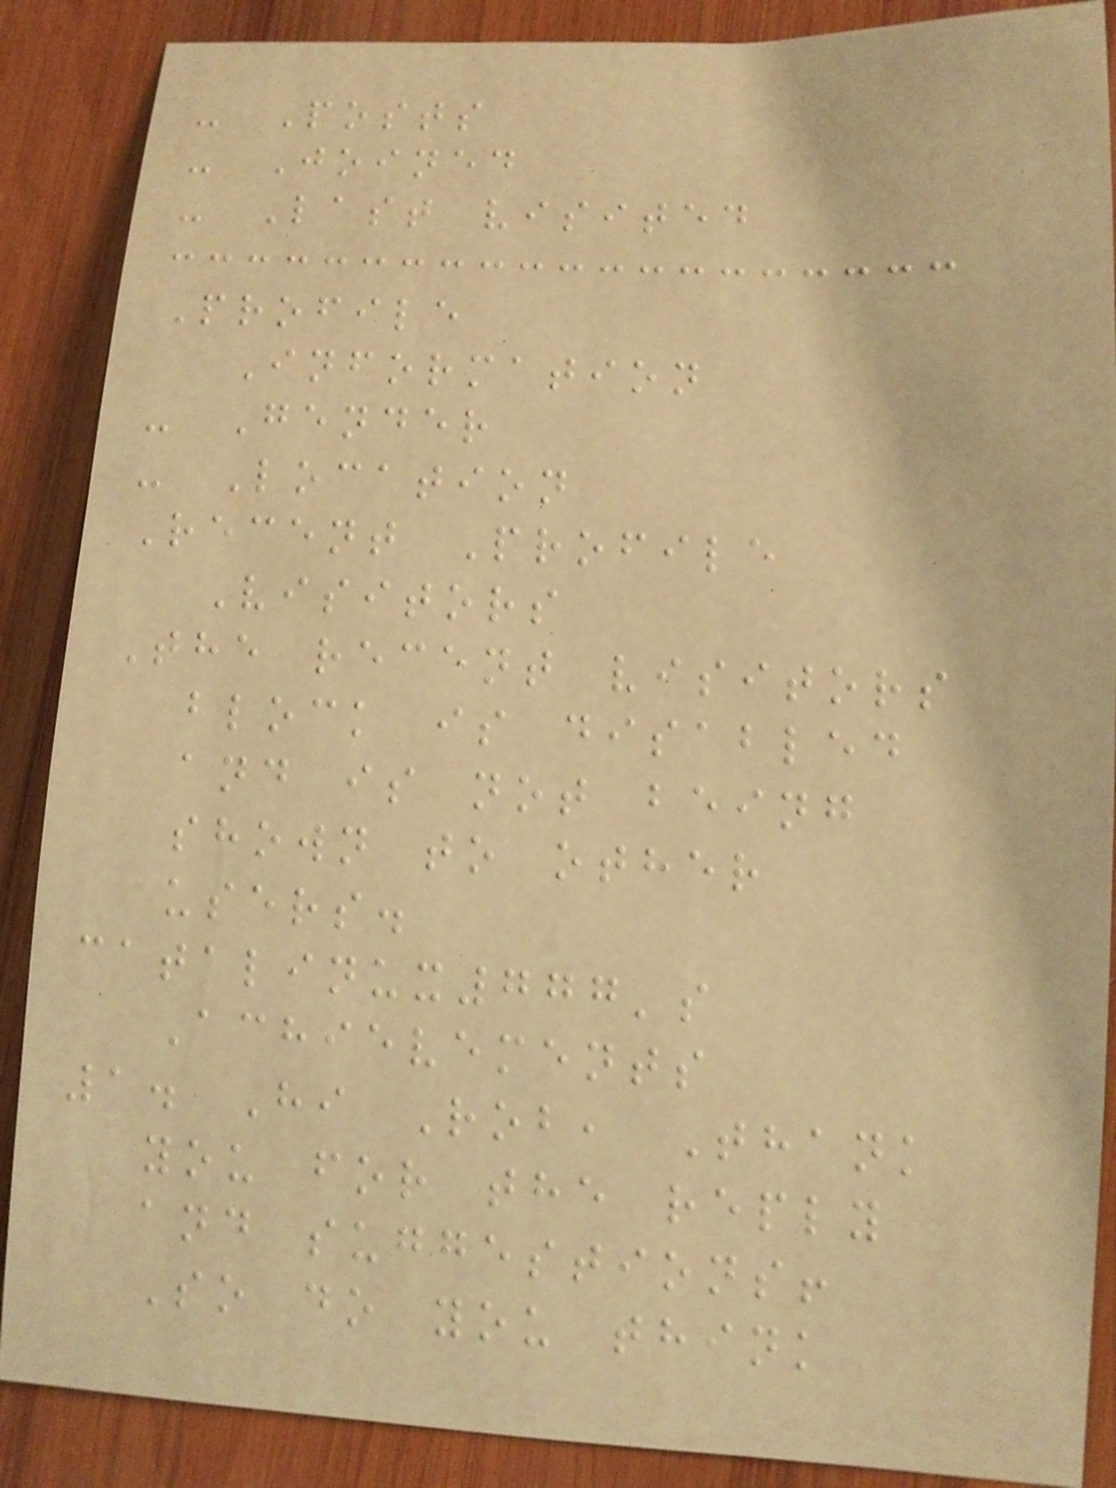- Posts
- Joined
- Last visited
Profile
Information
- Gender
- Location
Recent Profile
Visitors
The recent visitors
block is disabled
and is not being
shown to other
users.
catalinux777's
Achievements
1. Hi Rob, Thank
you for the reply
and suggestions!
So do you think
